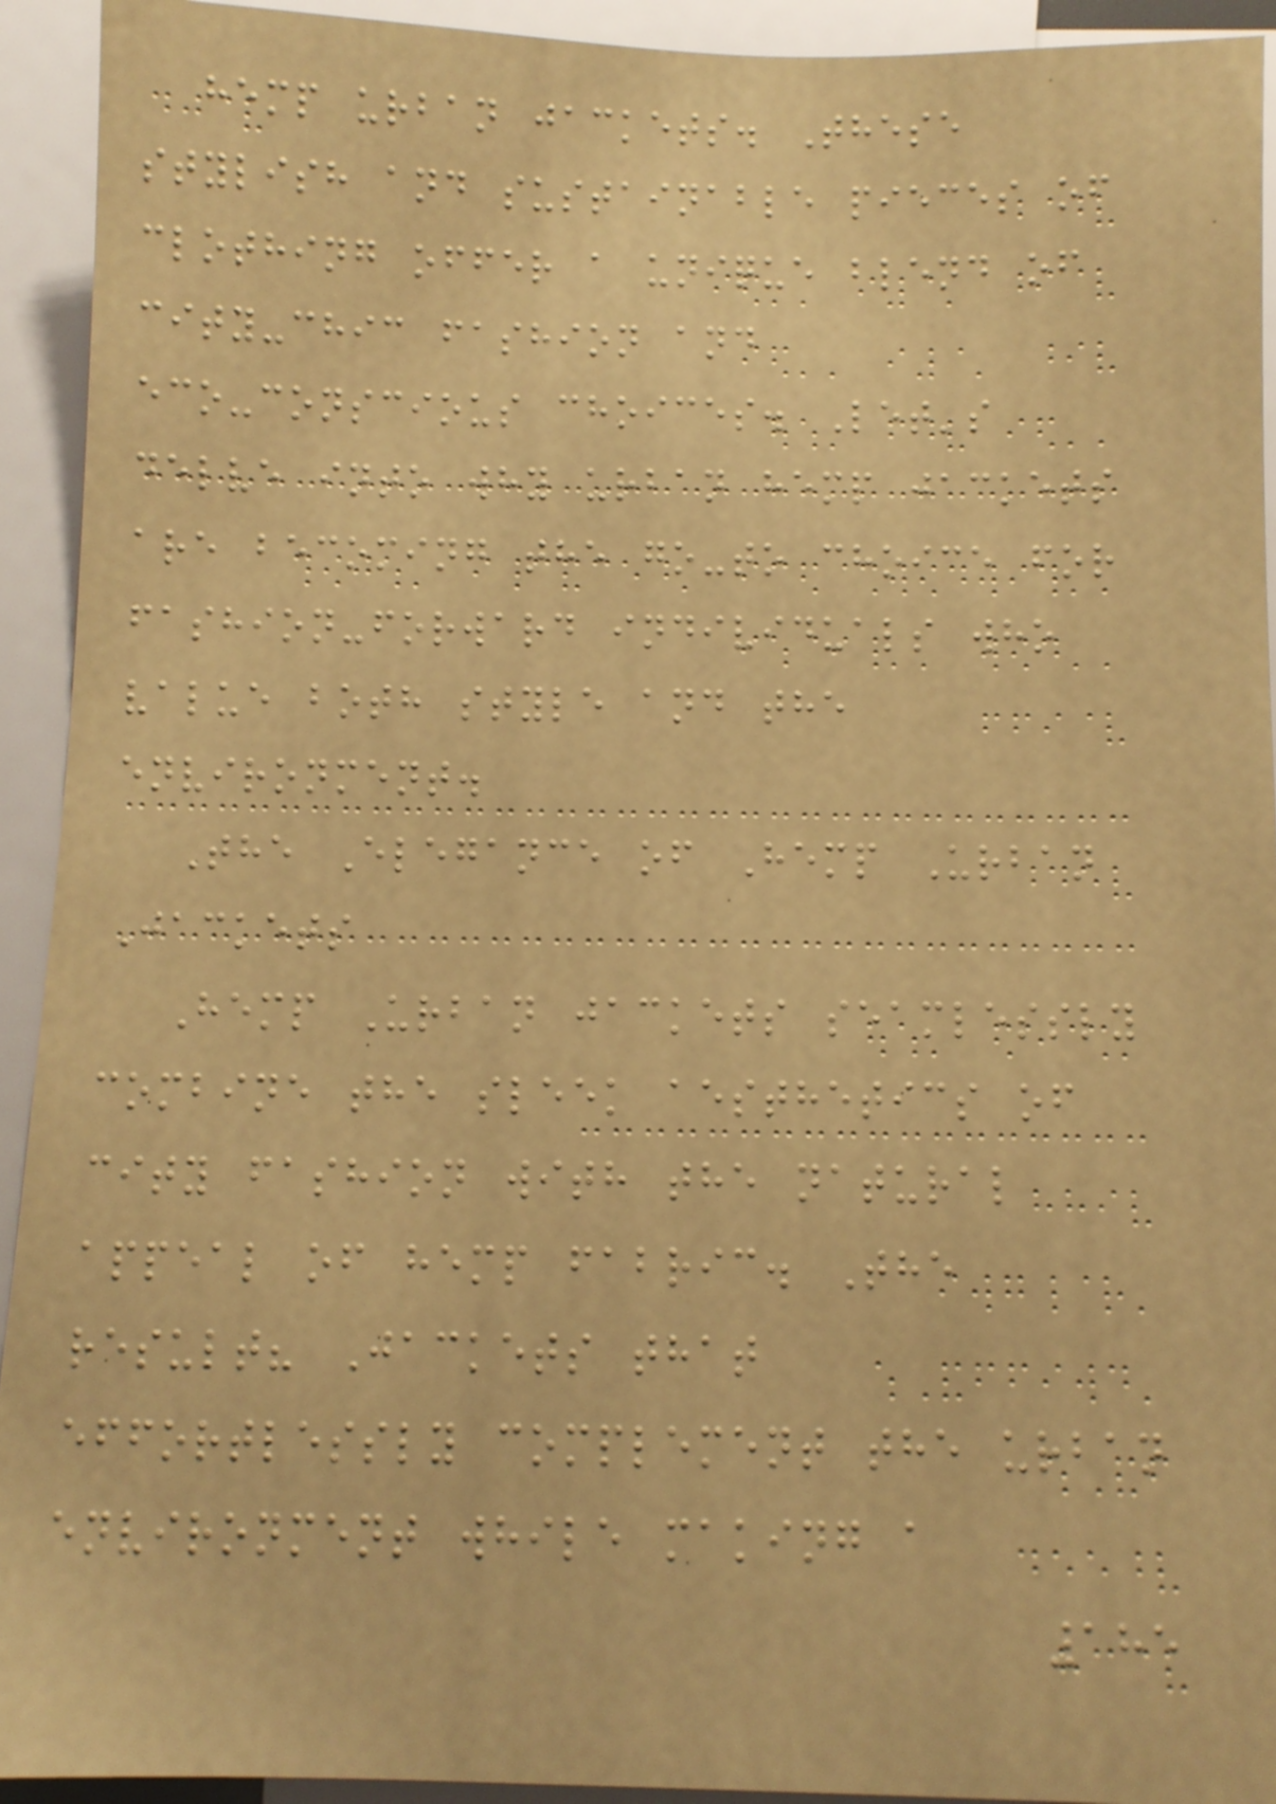hemp urban jackets. These
stylish and sustainable pieces of
clothing offer a unique blend of
city-chic fashion and
eco-conscious choices. Let's
delve into why urban hemp jackets
are becoming the go-to choice for
fashion-forward individuals who
value both style and the
environment.
The Elegance of Hemp Urban
Jackets
Hemp Urban jackets seamlessly
combine the sleek aesthetics of
city fashion with the natural
appeal of hemp fabric. The
result? Jackets that
effortlessly complement the urban
environment while making a
185
